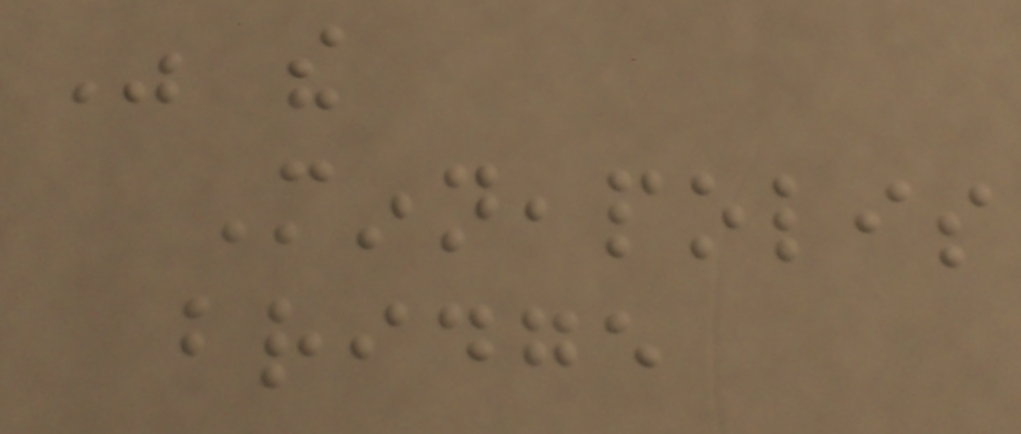Was the
Minneapolis
bridge
